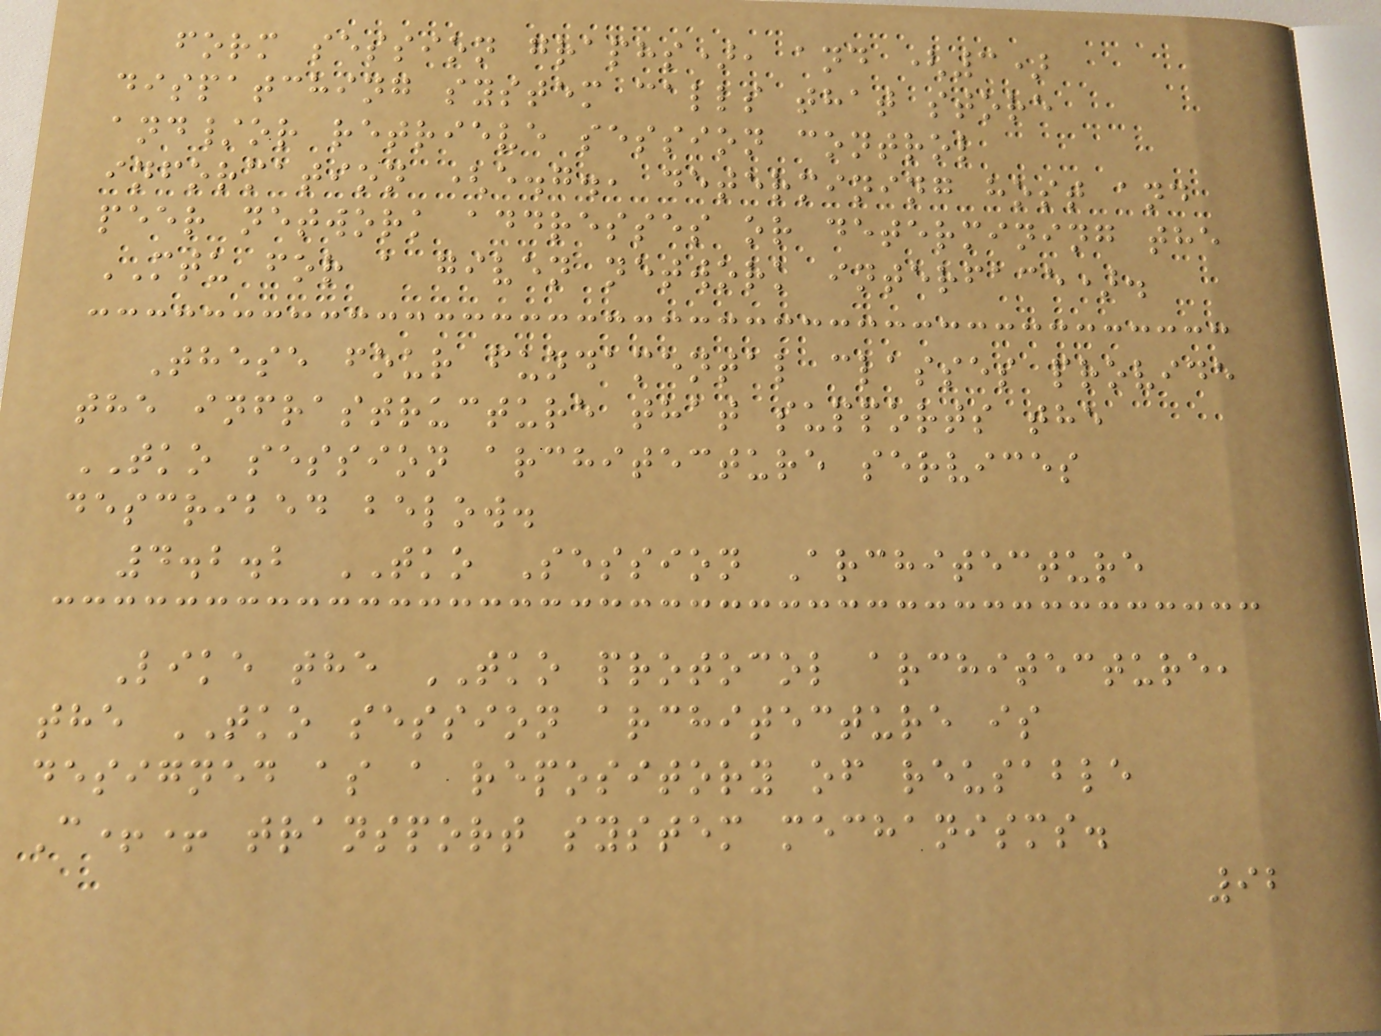form session graphs), and (3)
dispatching system calls that store
and/or retrieve session control
information (e.g., determining host and
peer network addresses or determining the
MTU for a given network interface).
These four fundamental classes provide
the infrastructure that supports the
TKO session architecture services
described below.
4.2.2 TKO Session Architecture
Like the TKO protocol architecture,
the TKO session architecture is
designed as a repository of reusable
C++ transport system mechanisms.
92
